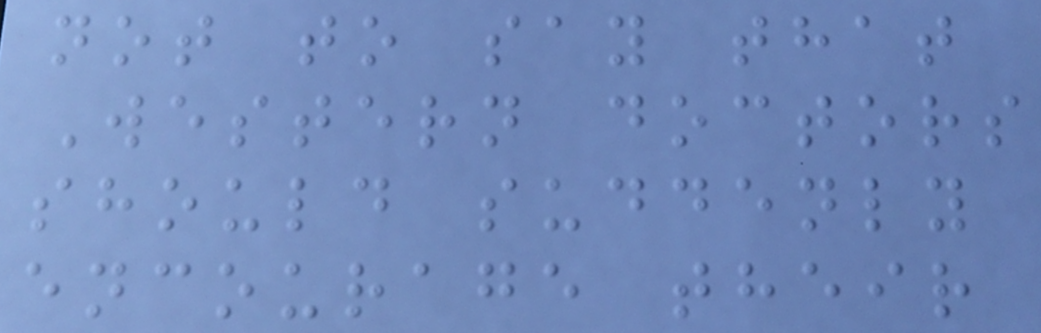not to say that
Western doctors
should suddenly
encourage their
